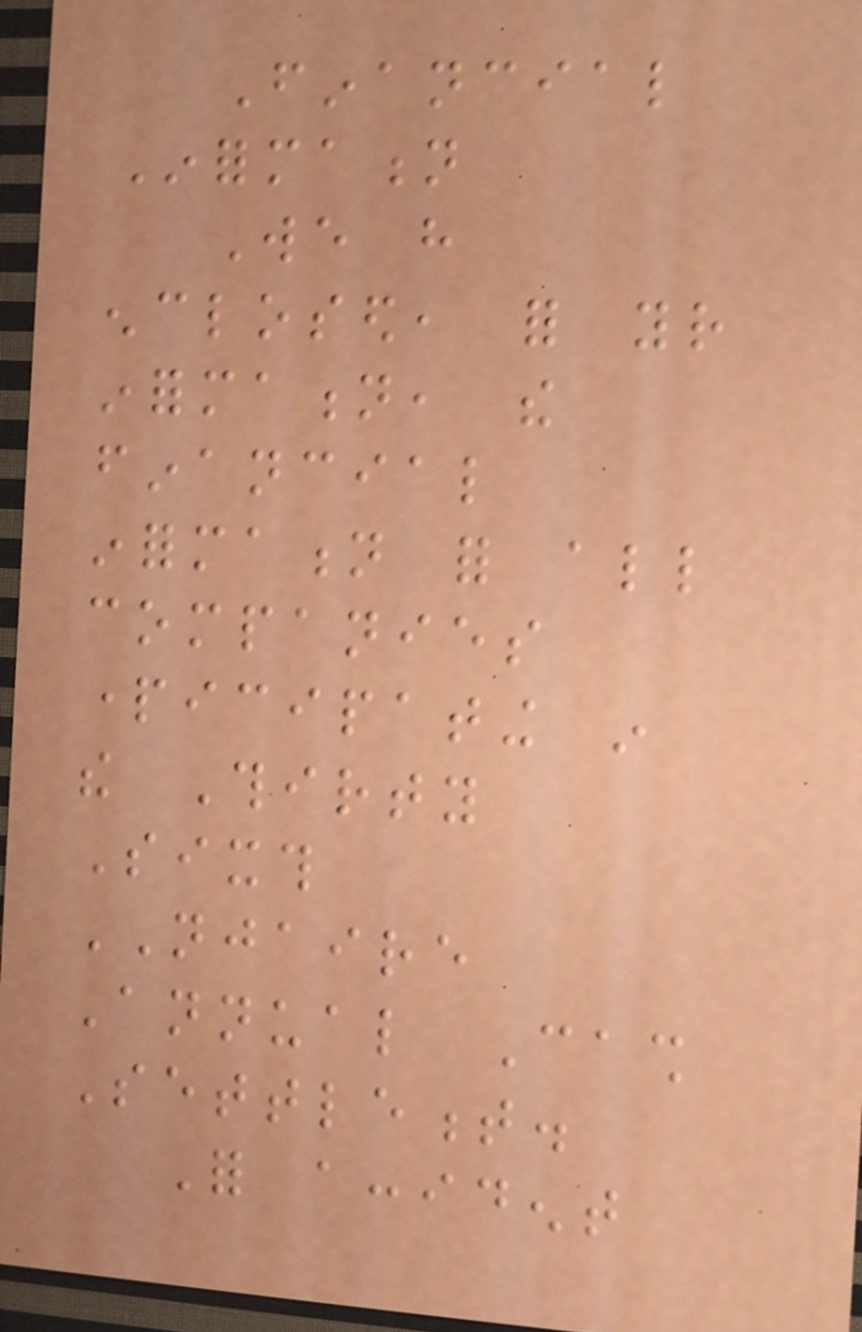Financial
Information
We have
enclosed, for your
information, the
financial
information for all
companies
participating in
the Thirty
Sixth
NJAIRE
Annual Cash
Settlement.
For accident
